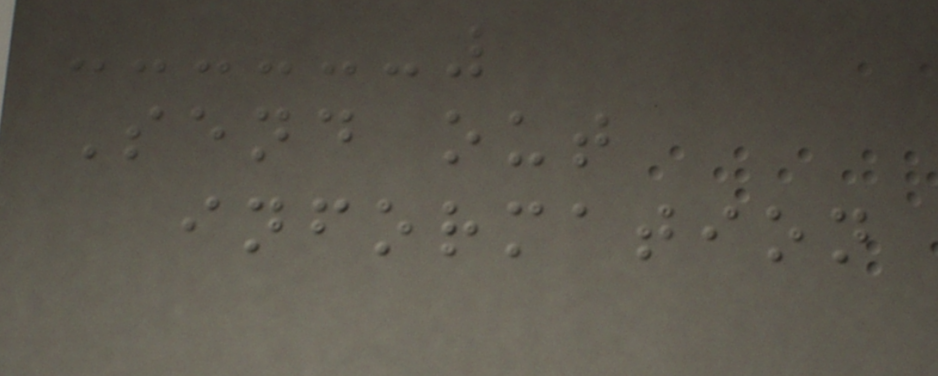Send out
information
